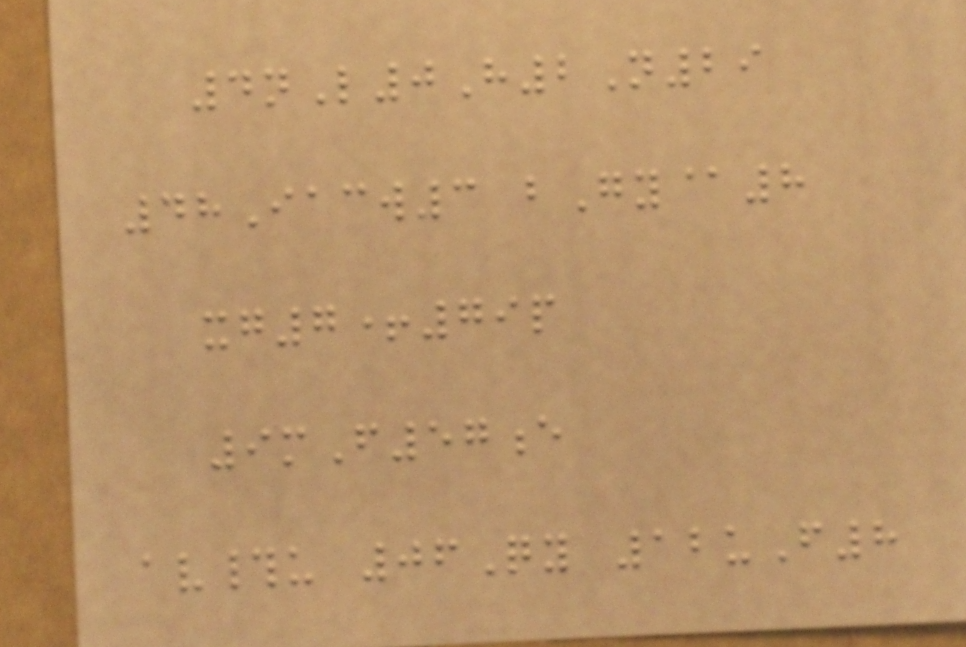4nL0H2N29
48Iacw3 bGy@8
xg7+79p
9mF57e
av#u 06Qy 12uF8
